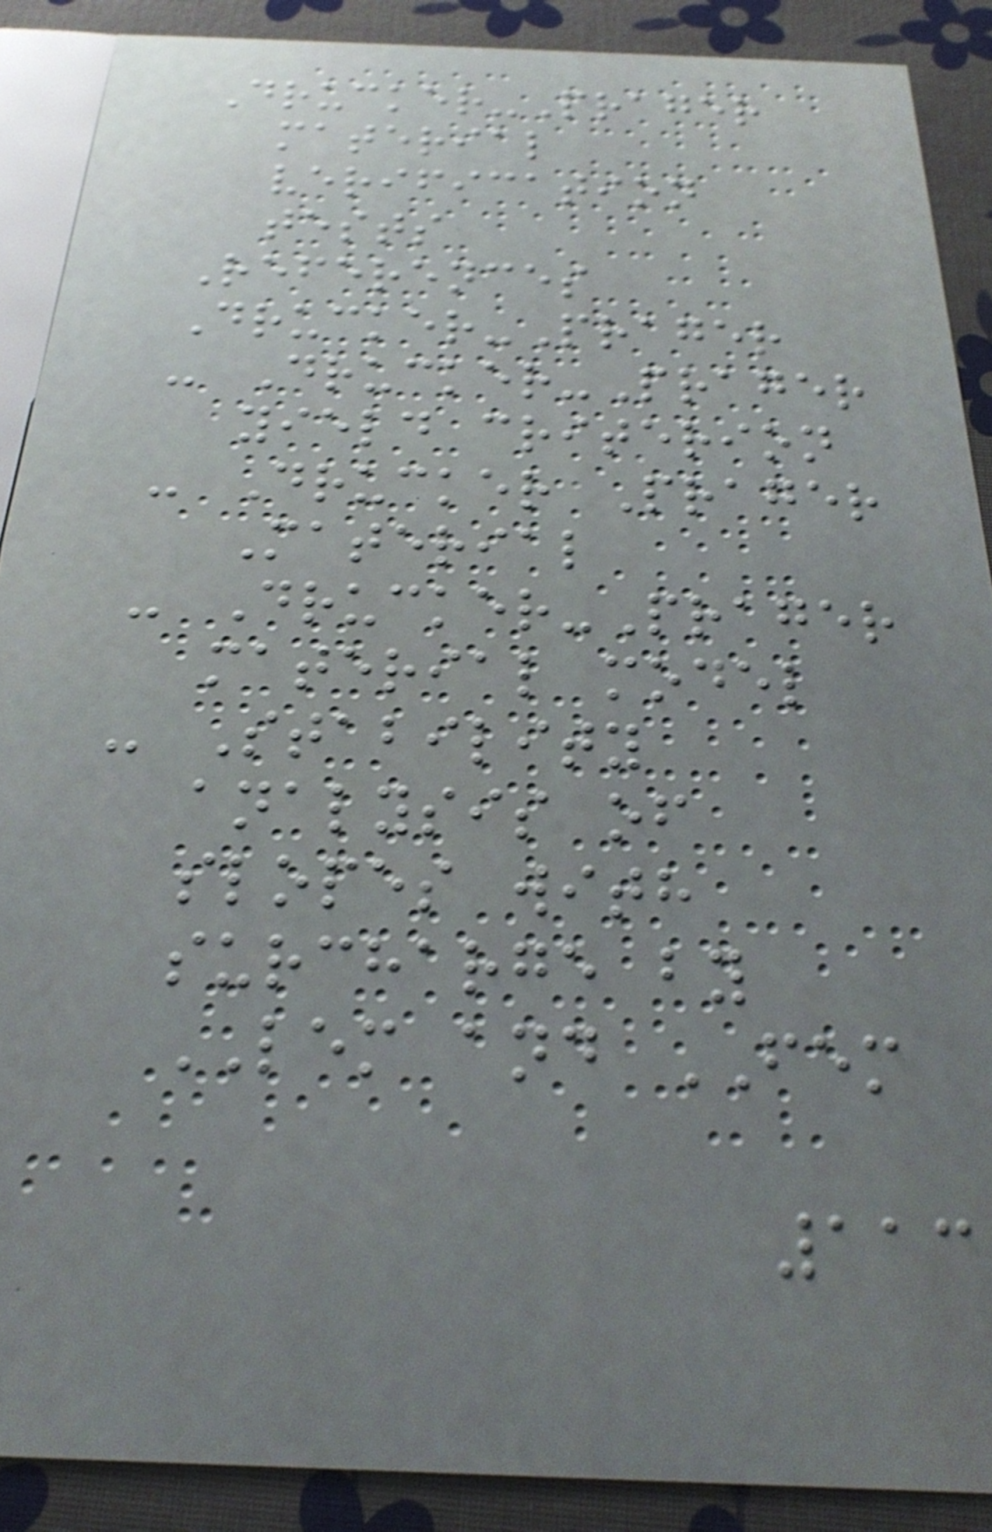Drucker-Prager
material
verification
tests
References
Drucker-Prager
- Drucker-Prager
yield criterion
- Drucker Prager
Material
- Drucker-Prager
material model
- Stability
analysis of
slopes with
surcharge by
LEM and FEM
113
